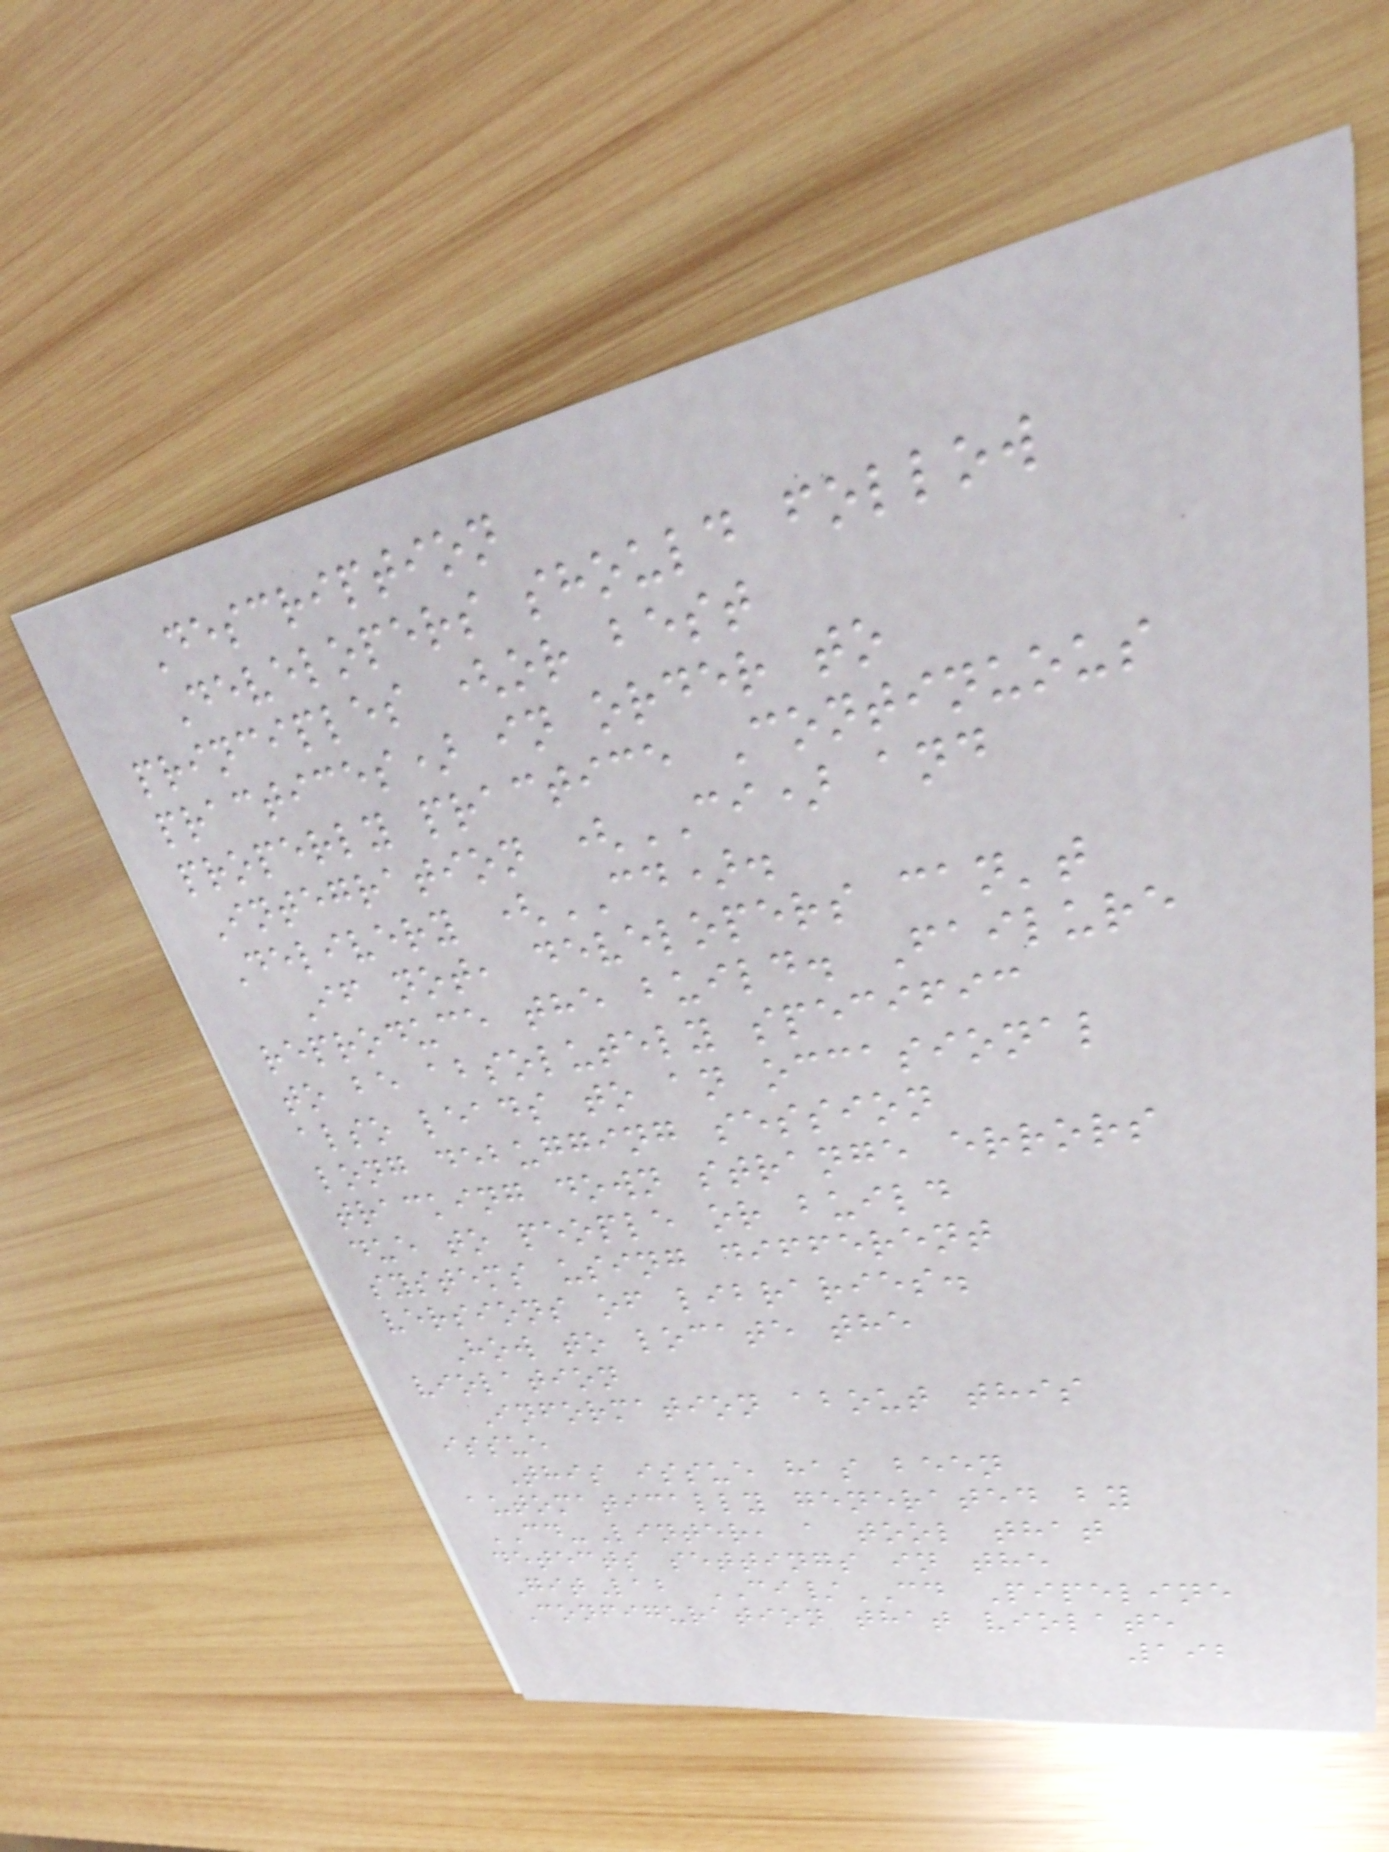Description
Developers should follow
principles (or best
practices) in order to
properly practice Continuous
Integration (CI) and
Delivery (CD).
If not, developers can't
reproduce the build. Failure
to be absolutely specific
also leads to an occasional
long debugging session
tracking down strange errors
due to people or build
systems using different
versions of libraries.
How to locate the
violation
Information about this
issue
This issue has been
automatically generated by
CD-Linter, a tool that
detects settings in the
GitLab CI/CD Pipeline
Configuration that violate
192
